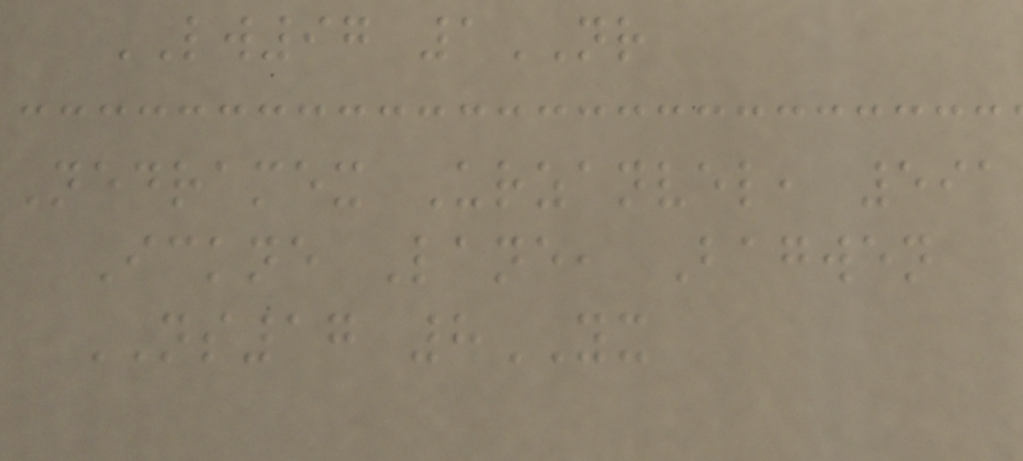LW97 1NR
Nedramex Urzanvel, 591
Ickne Lane, Bagwen
NS17 8YX
